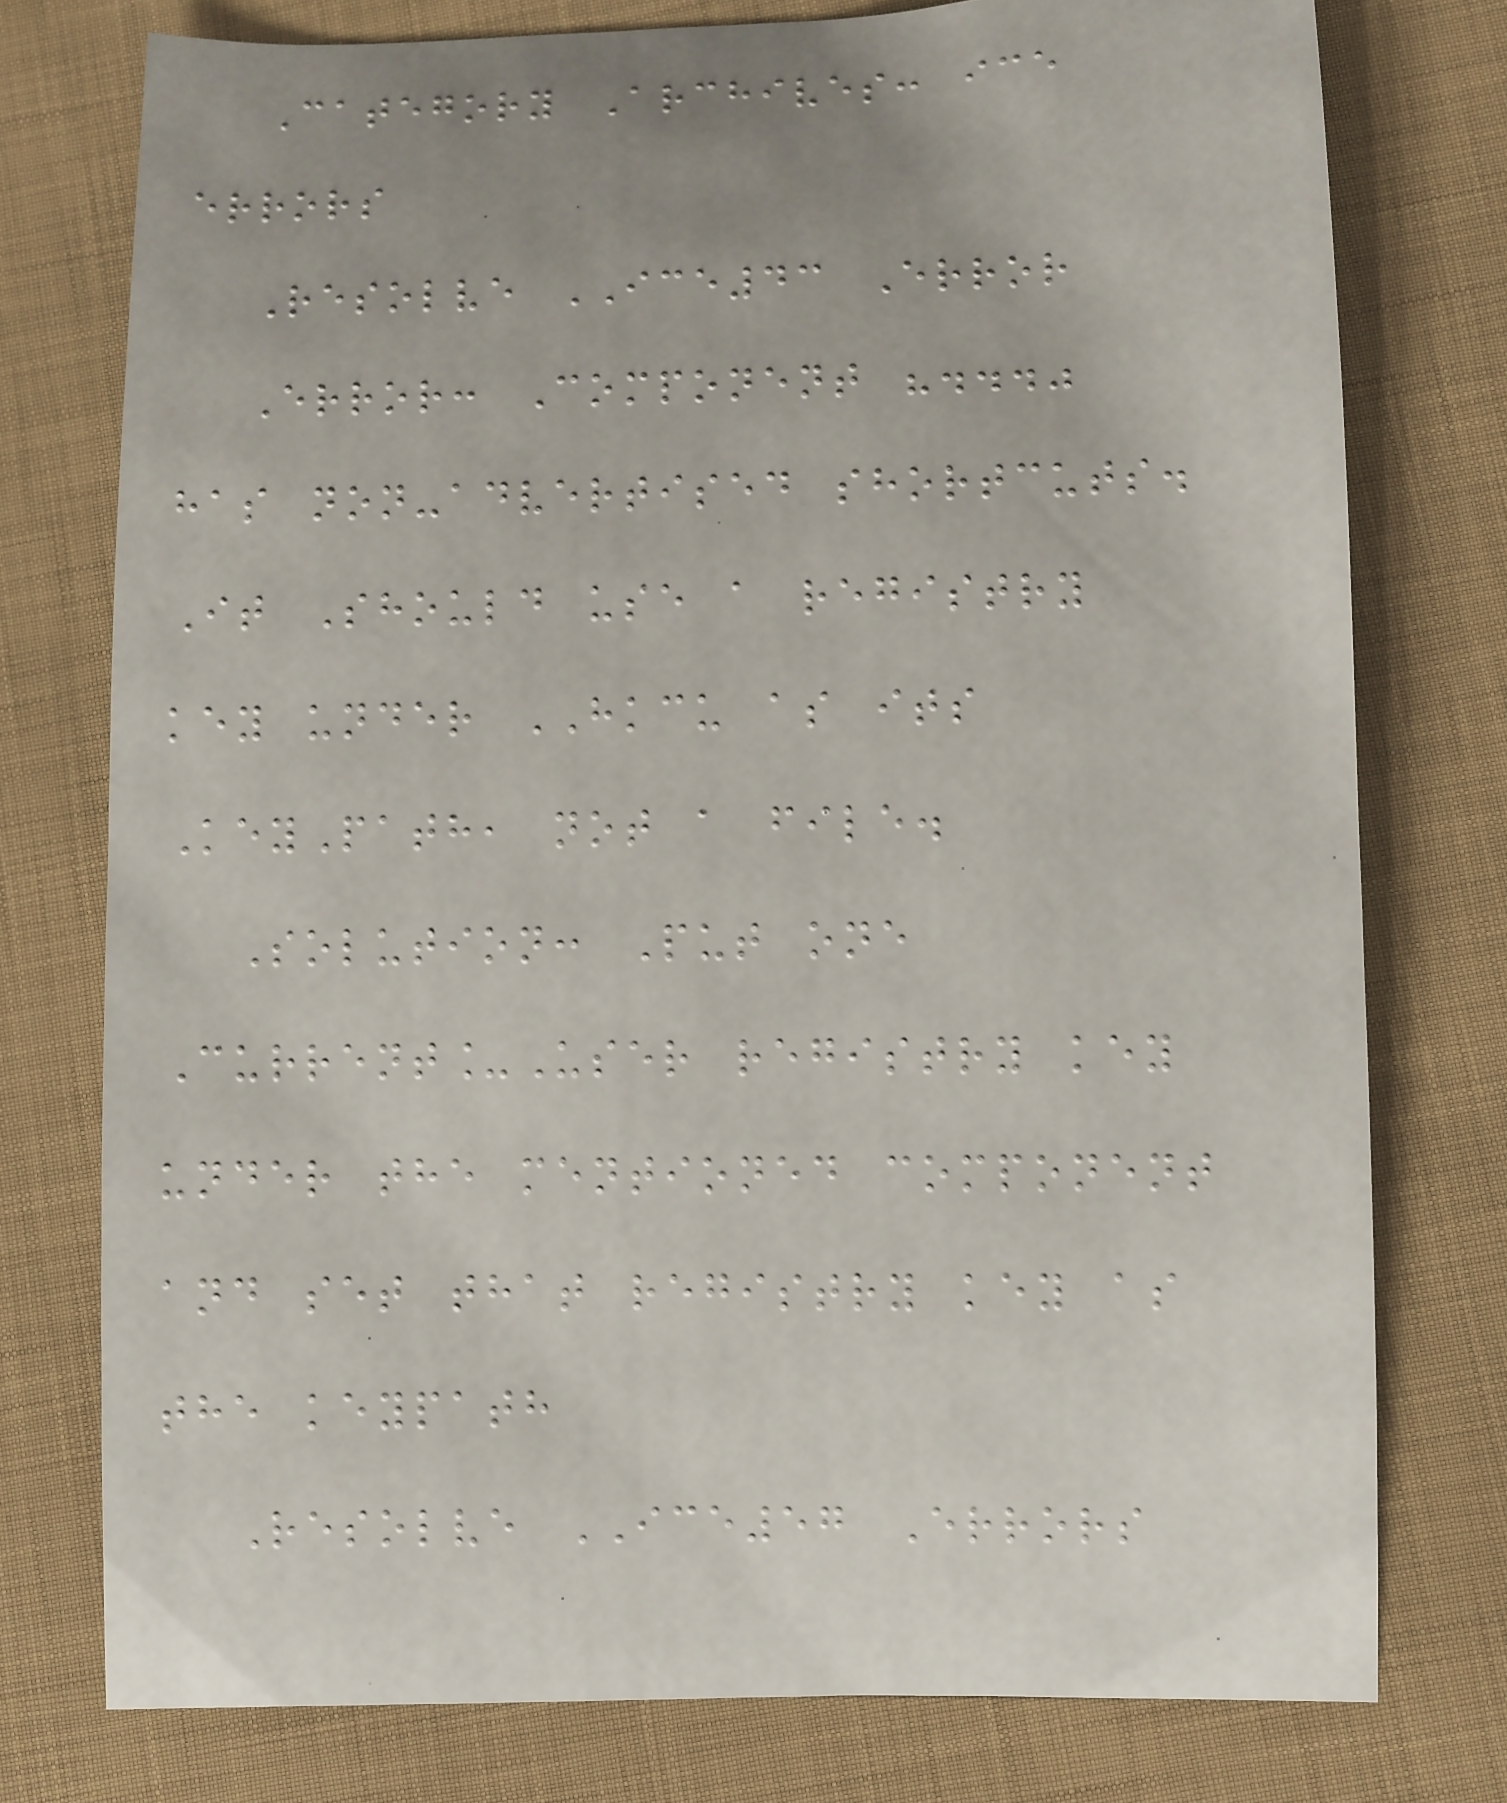Category Archives: ice
errors
Resolve ICE43 Error
Error: Component "..."
has non-advertised shortcuts.
It Should use a registry
key under HKCU as its
KeyPath, not a file.
Solution: Put one
Current_User registry key
under the mentioned component
and set that registry key as
the keypath
Resolve ICE57 Errors
